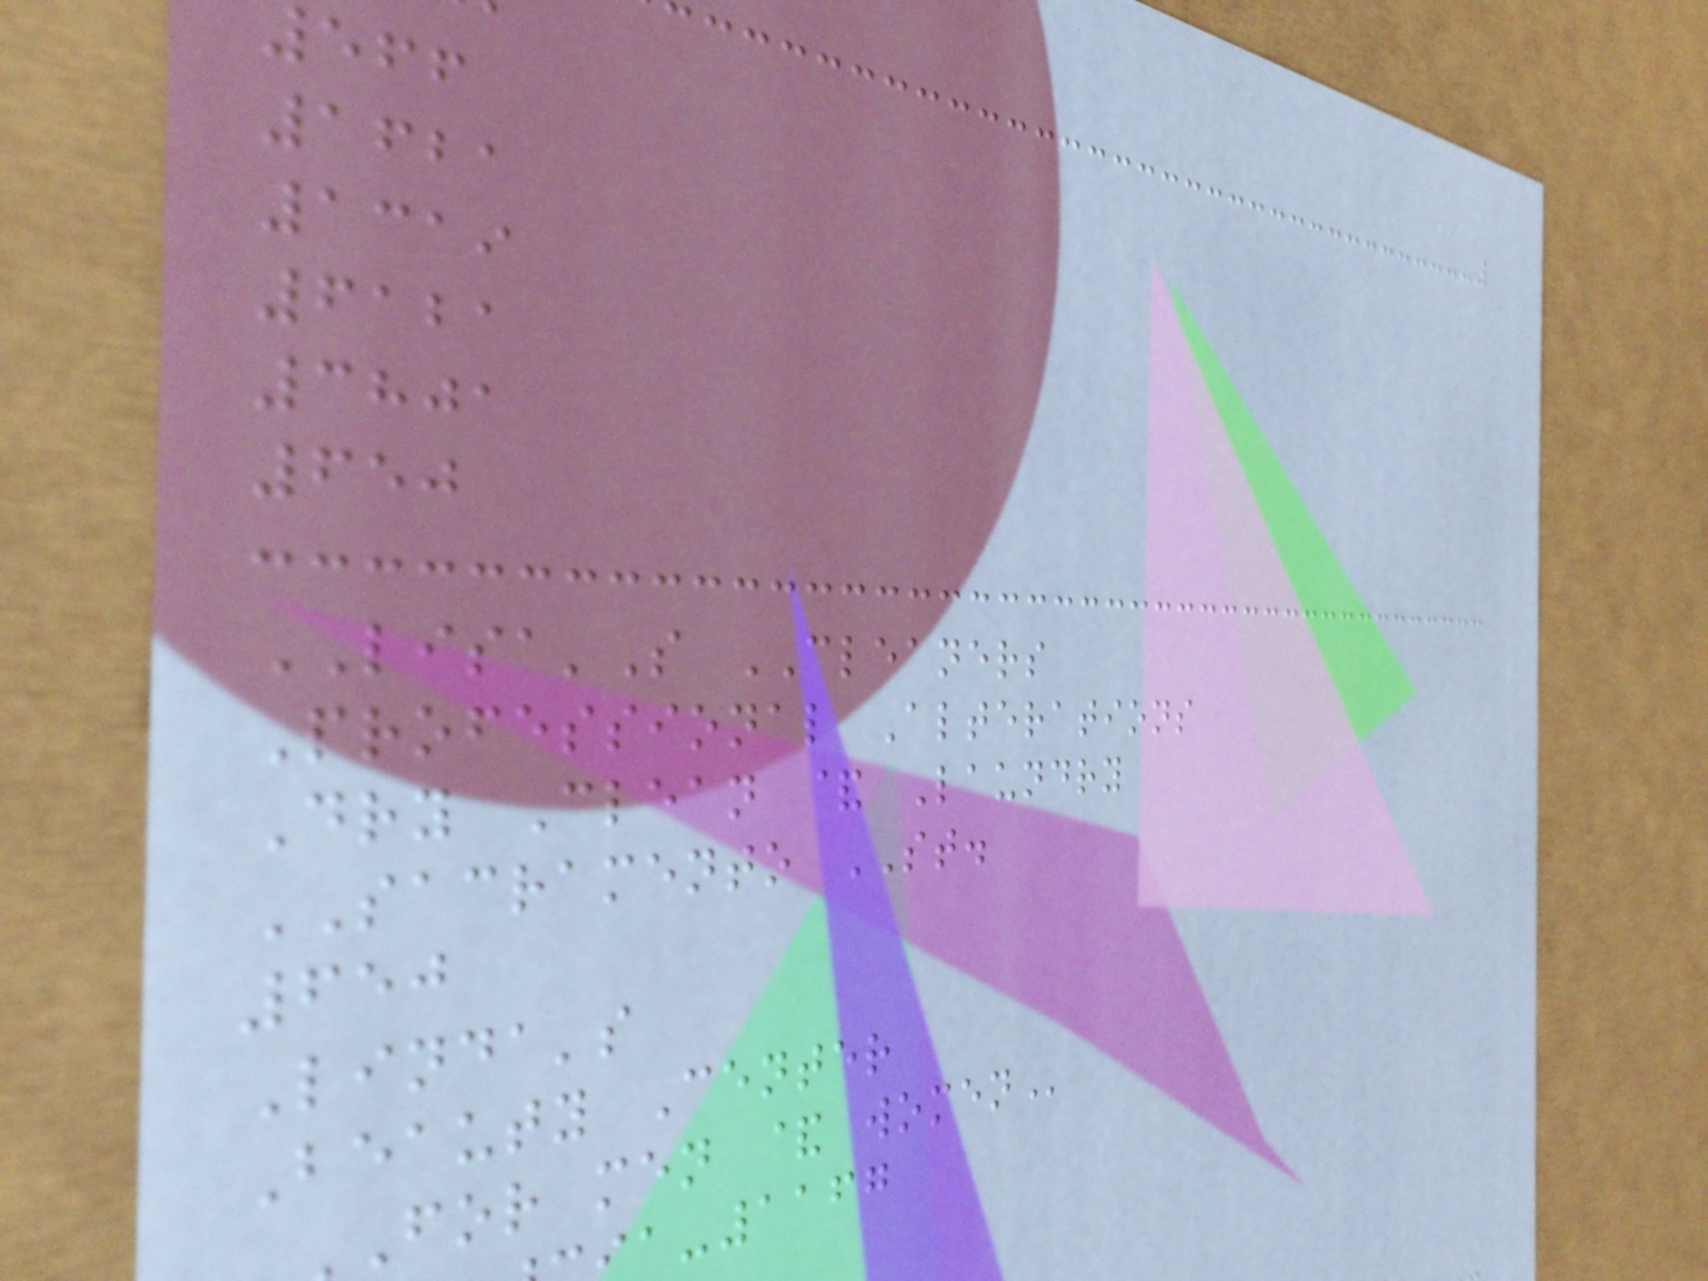1621
1319
6121
3801
650
LISA'S CLEANERS
Professional Alterations
Dry Clean & Laundry
SACRAMENTO ST.
650
Linda's
Beauty Center
for men &
-1167
